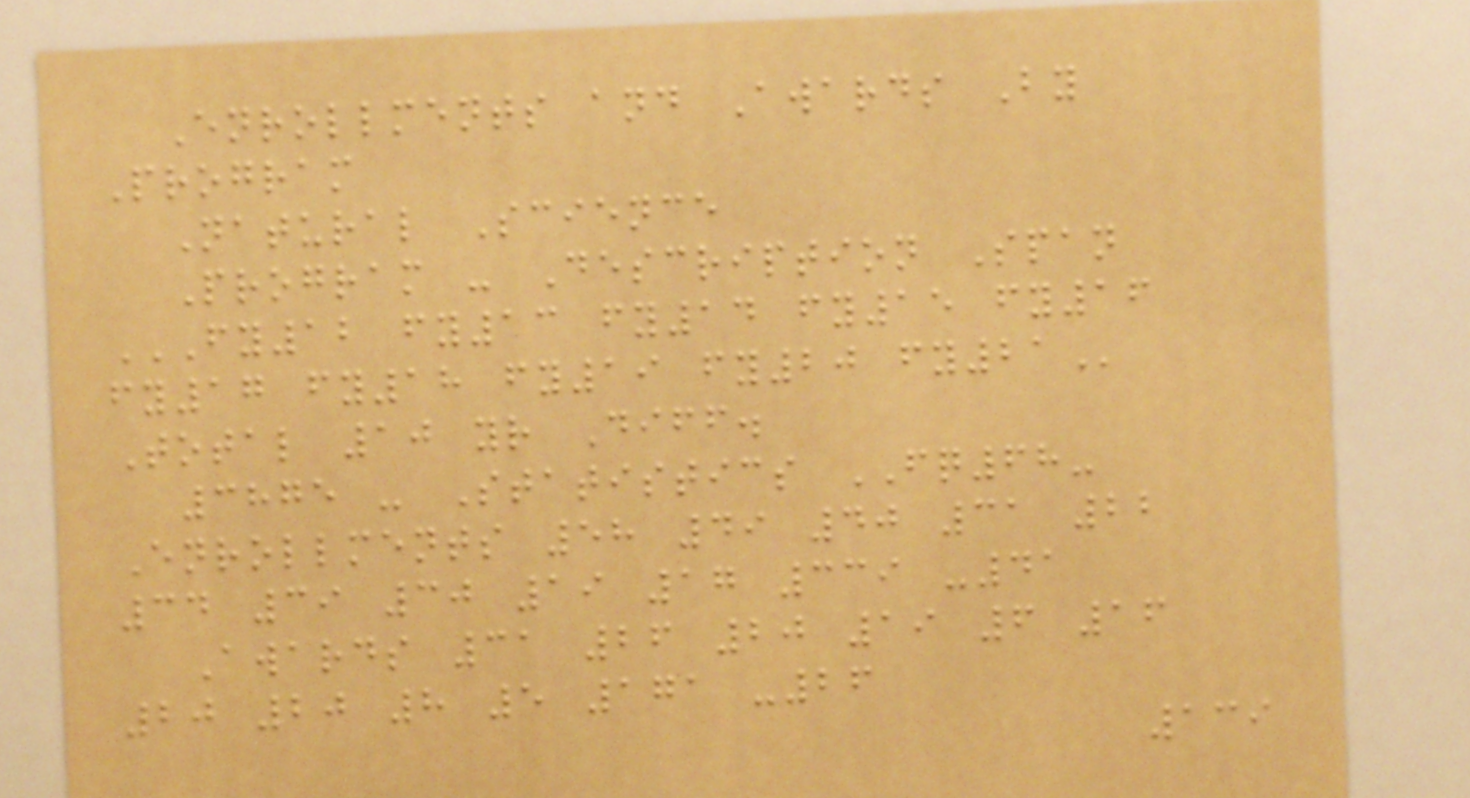Enrollments and Awards By
Program
Natural Science
Program - Description Span
FY12 FY13 FY14 FY15 FY16
FY17 FY18 FY19 FY20 FY21
Total 10 yr Diff.
3875 - Statistics FQ68-
Enrollments 58 49 40 31 22
34 39 30 19 17 339 -41
Awards 31 26 20 19 6 16
20 20 8 5 171 -26
139
